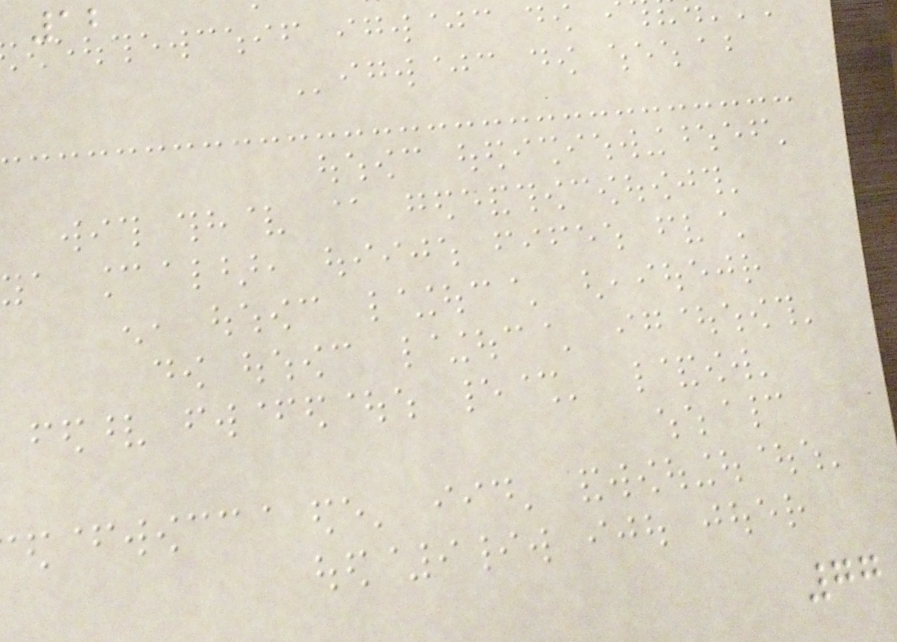12
77
